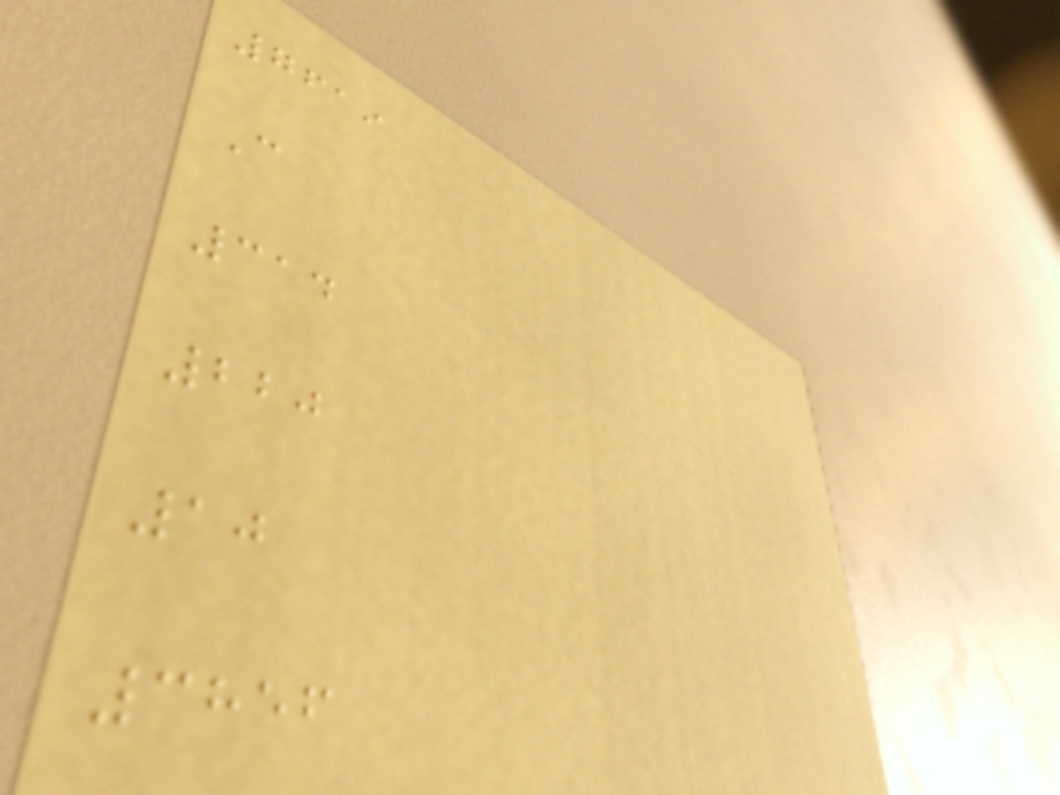7619
C
314
220
10
3856
